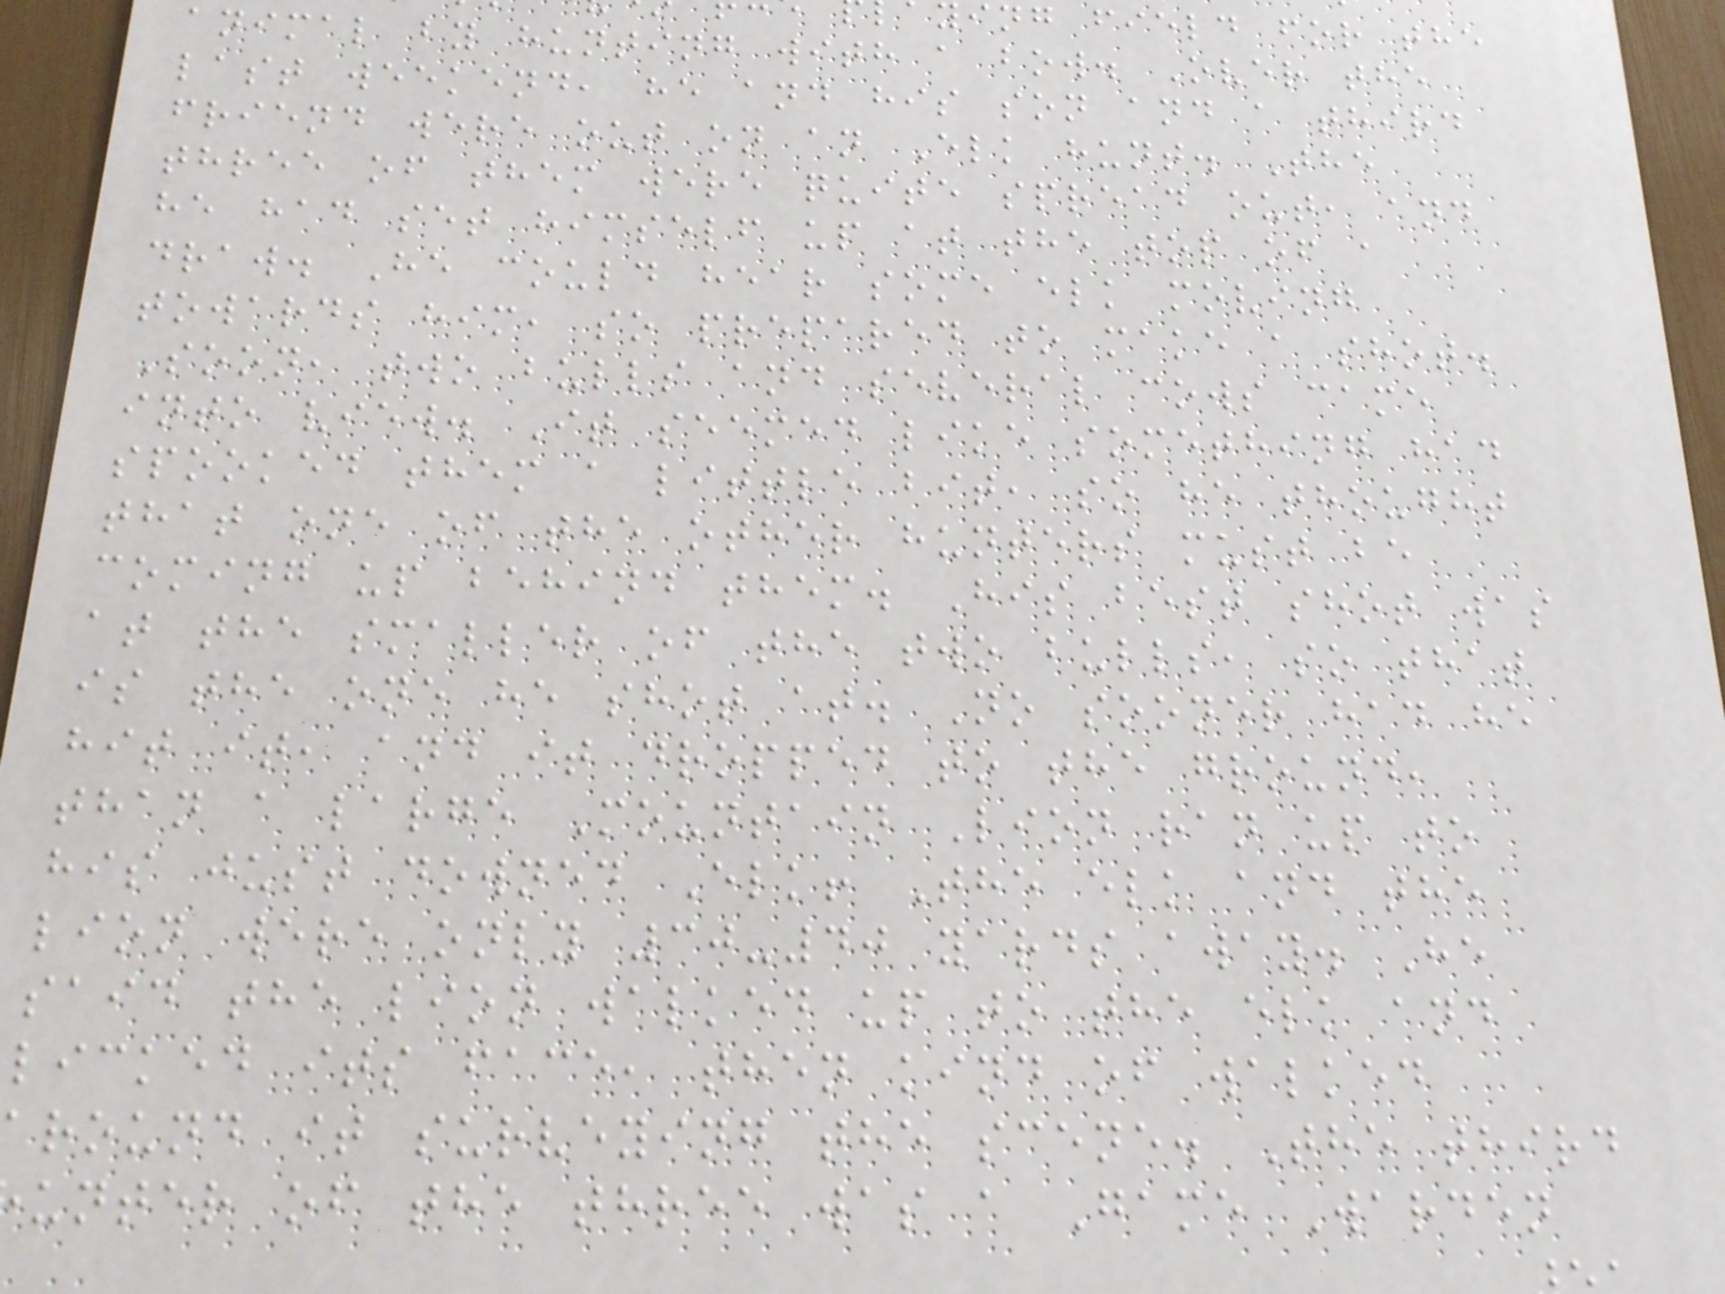ing field for the
animal by hunting with a bow. Over the
last weekend, he and his son and a third
friend were out on an Elk hunt. The
three of them were quite spread out, and
he had set himself up at the top of a
draw. He could hear some elk moving
towards him, so prepared to make a shot.
Soon, two bulls and several cows came
into view. It seemed like something had
spooked them a little bit, so he thought
that one of the other hunters must be
coming up behind them. His best shot was
at the smaller of the two bulls, so that
is the one he shot at. No sooner had he
hit it, and it dropped to the ground,
than a large Mountain Lion ran up to
his just downed Elk! The elk and the
lion were only 30-40 yards away. He
said the lion walked up to the elk and
licked its face, then kind of walked
round it surveying the scene. The third
unter of the three was a Game Warden
